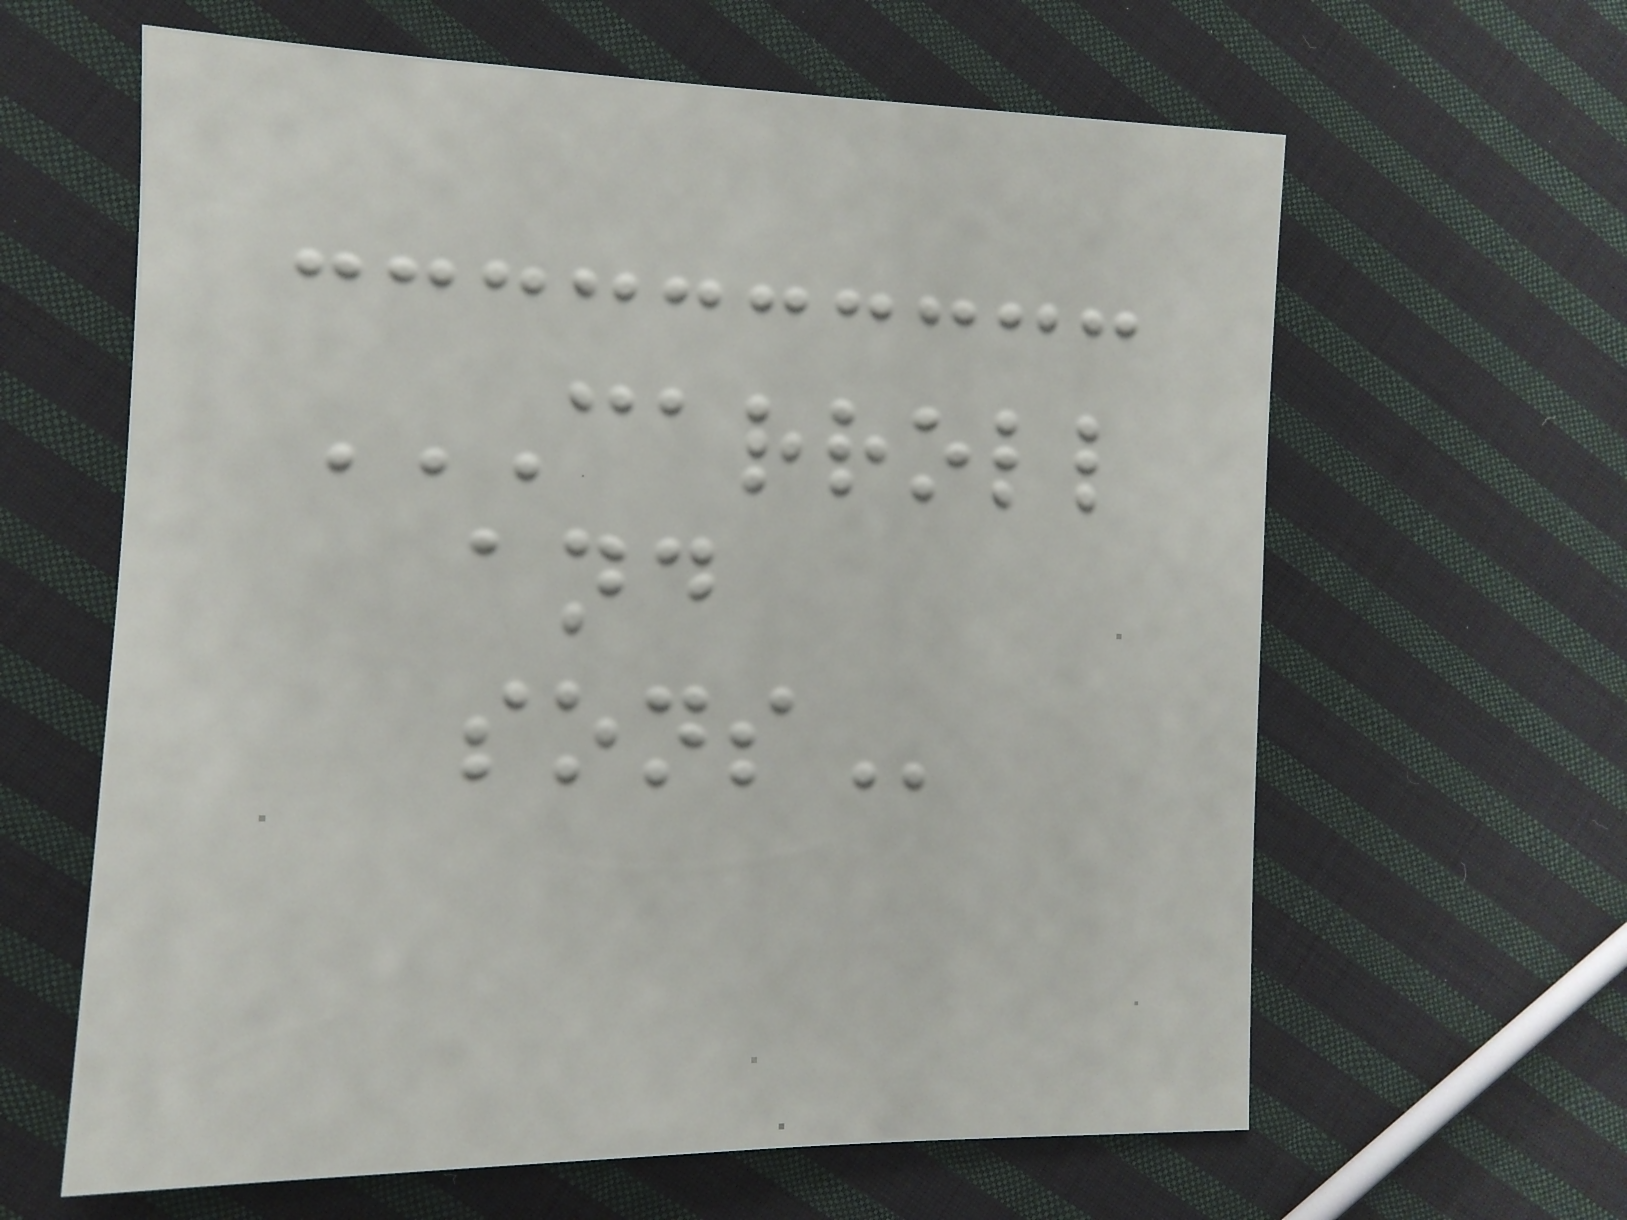CARROLL
AND
SONS
